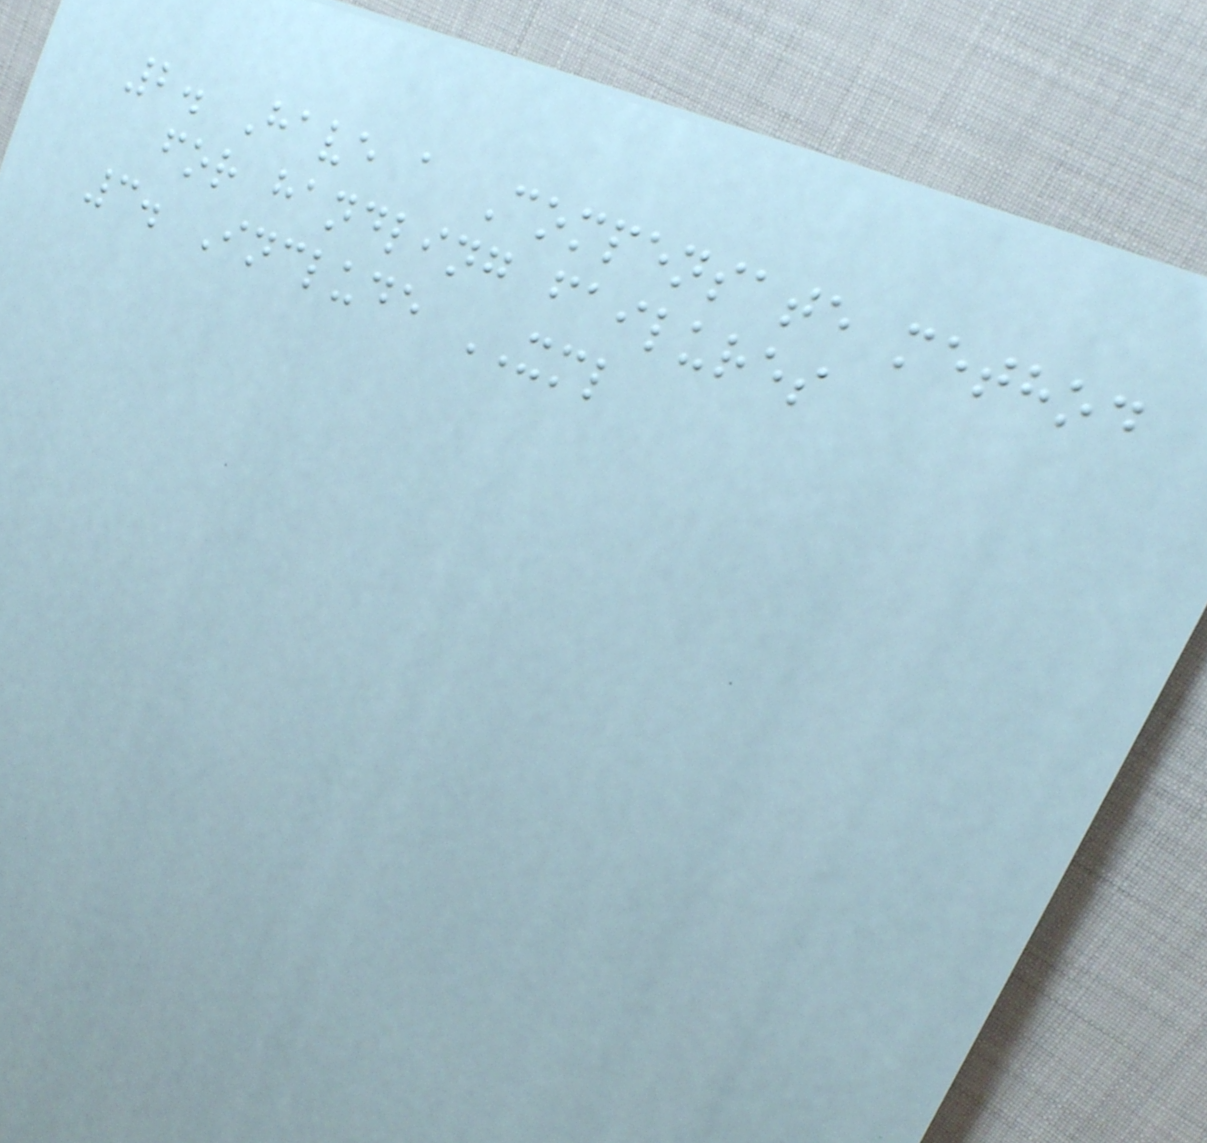2. Have a Compensate method
for handling failures
3. Include XML
